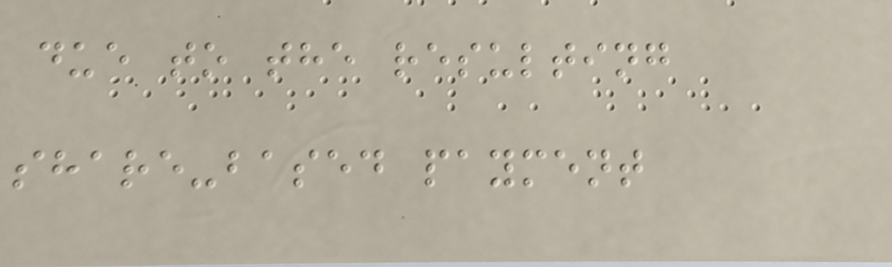due to the resulting
share-based payment
